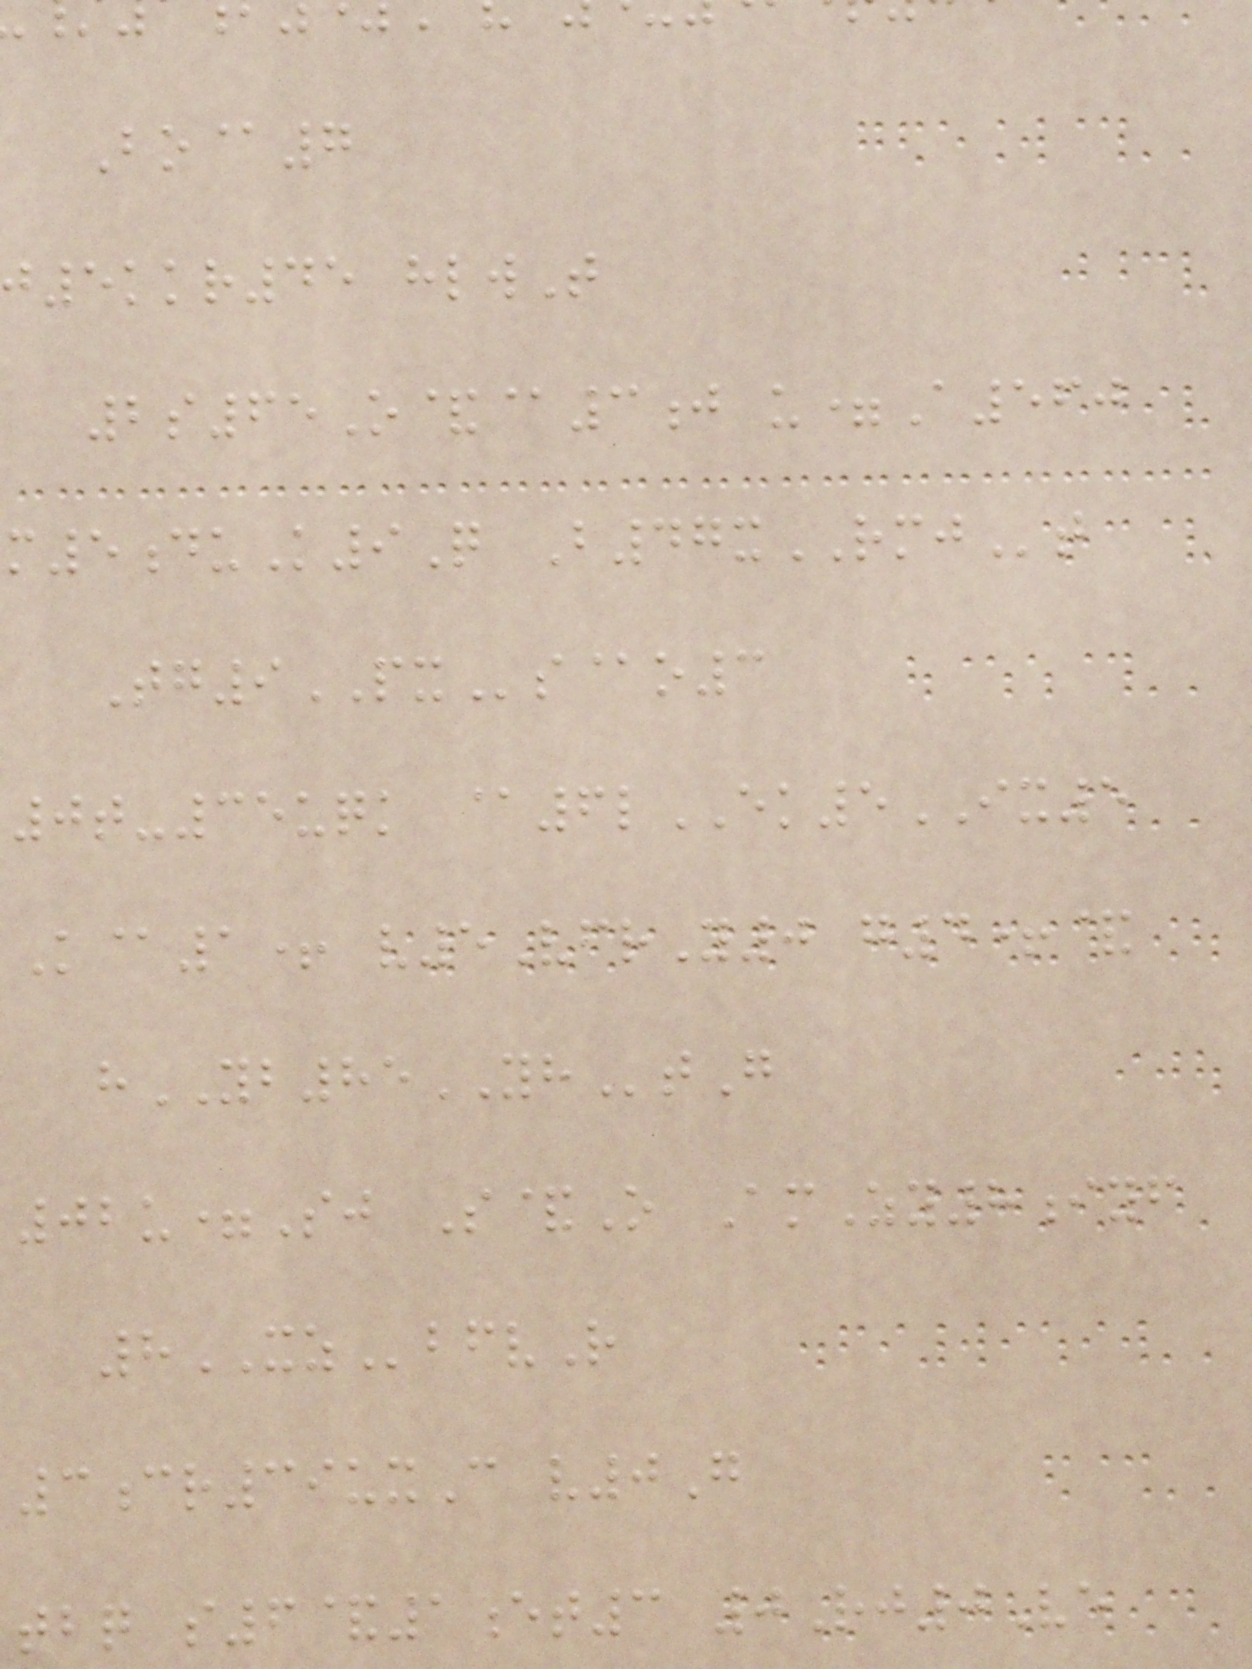Bo@7
j5kkr45 hlwT
2s65O&@3j u=A560
m5duK9Q B47xRMJt
Tg9PXs@o3
0t-35uqk @6lEK5IX5
K@1+ v5VfrY0 g4+&
hYB85YHtG
02u=Sj S&O AmZy8iyf
8XZbfvR
3cr39uxC v0G
tbq s6&1et3 0Rj0Ve
